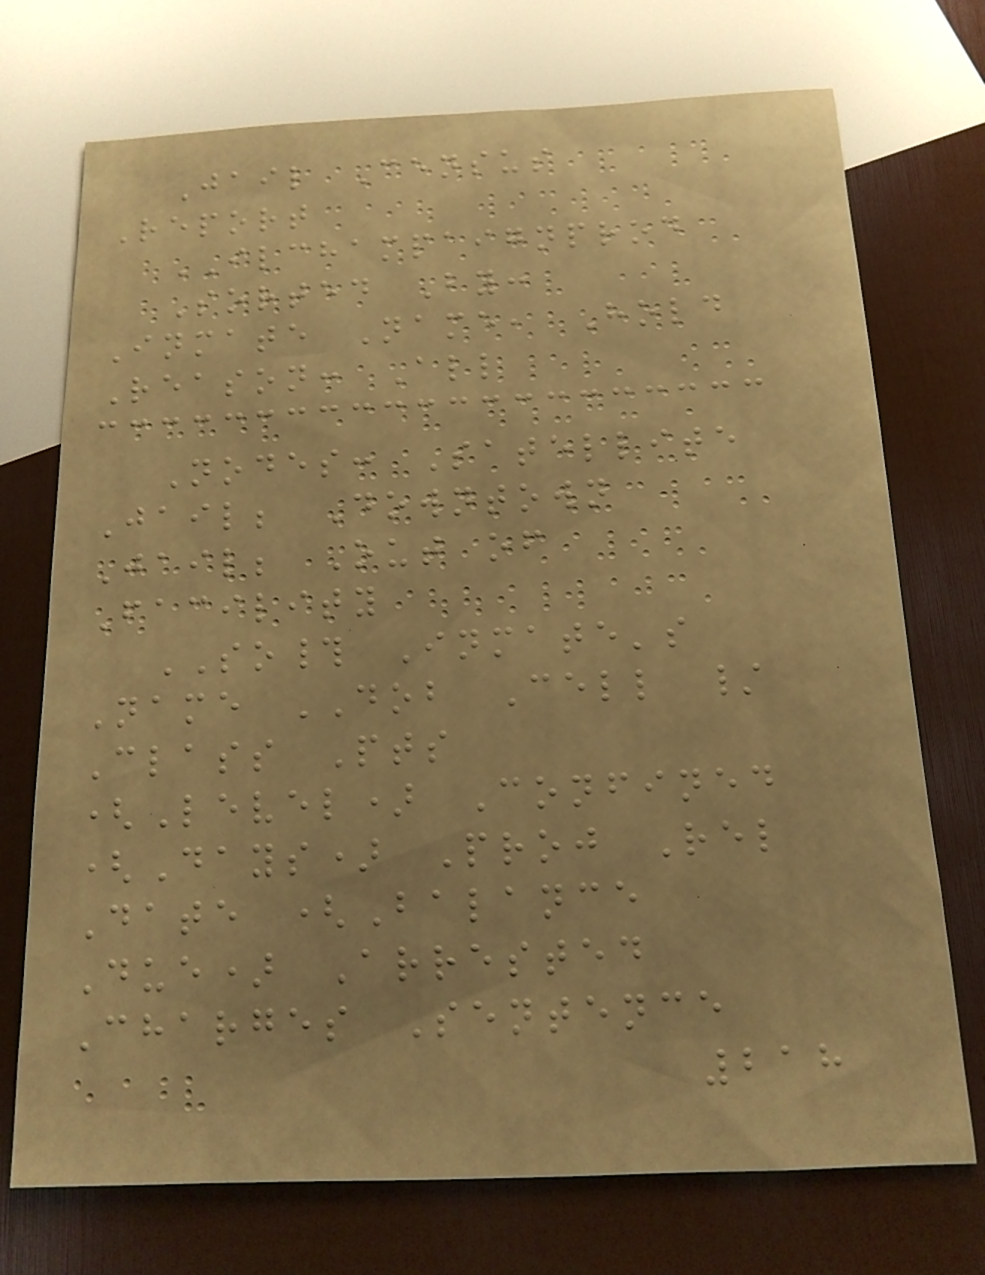Jail Census
Report
ILCHAMPAIGNPROD
Sorted By:
Inmate Name, Hold
Reason: All
Nodes: Satellite
Jail; Downtown
Jail; Out of
Facility
SO# Inmate's
Name DOB Cell /
Class Pts
(Level) Confined
(Days) Proj Rel
Date (Balance
Due) Arrested
Charges Sentence
218
